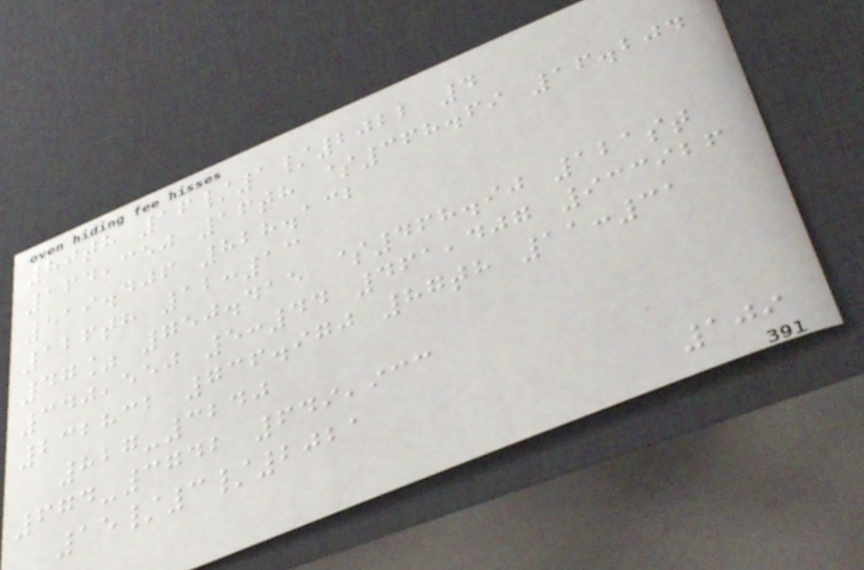80th 16/1/2022 4
164,350 16th $368.69 16.204
519.406 828.132
126th 12:13
47% 750.415 $468.90 121st
340,550 5:44 461,407 933926
232832 736.970 87th 11:31
827-3240
674-3742 649,933
15/3/2021
109
